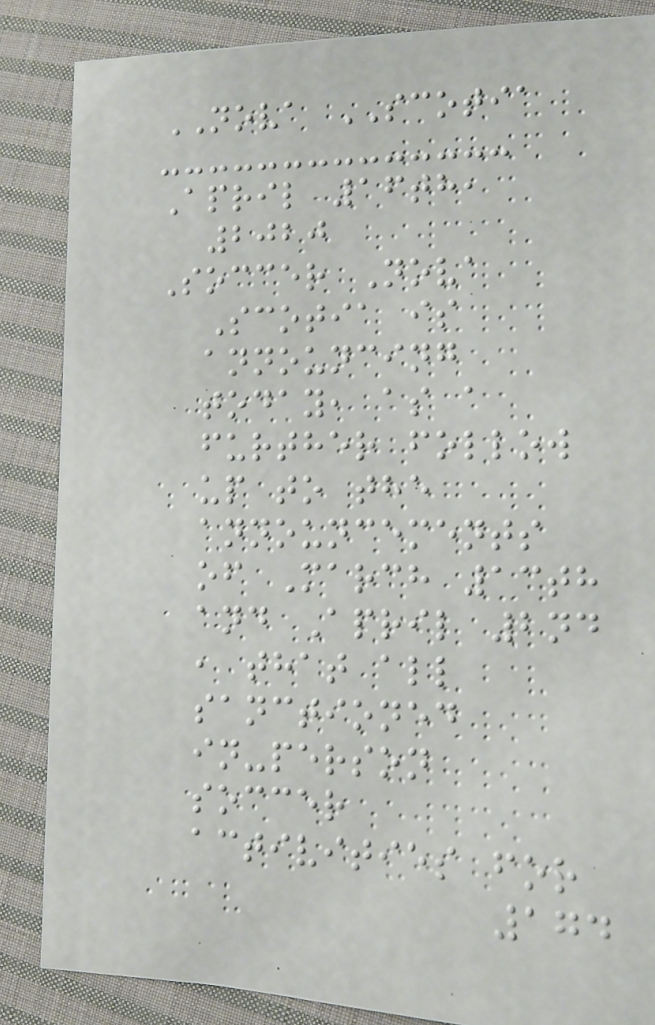NOVA SCOTIA
April 16th,
2020
Soccer Nova
Scotia is
announcing
today, as a
further follow
up to the
announcements
of March 13th
and April 2nd
, that all
sanctioned
in-person
soccer
activities for
174
